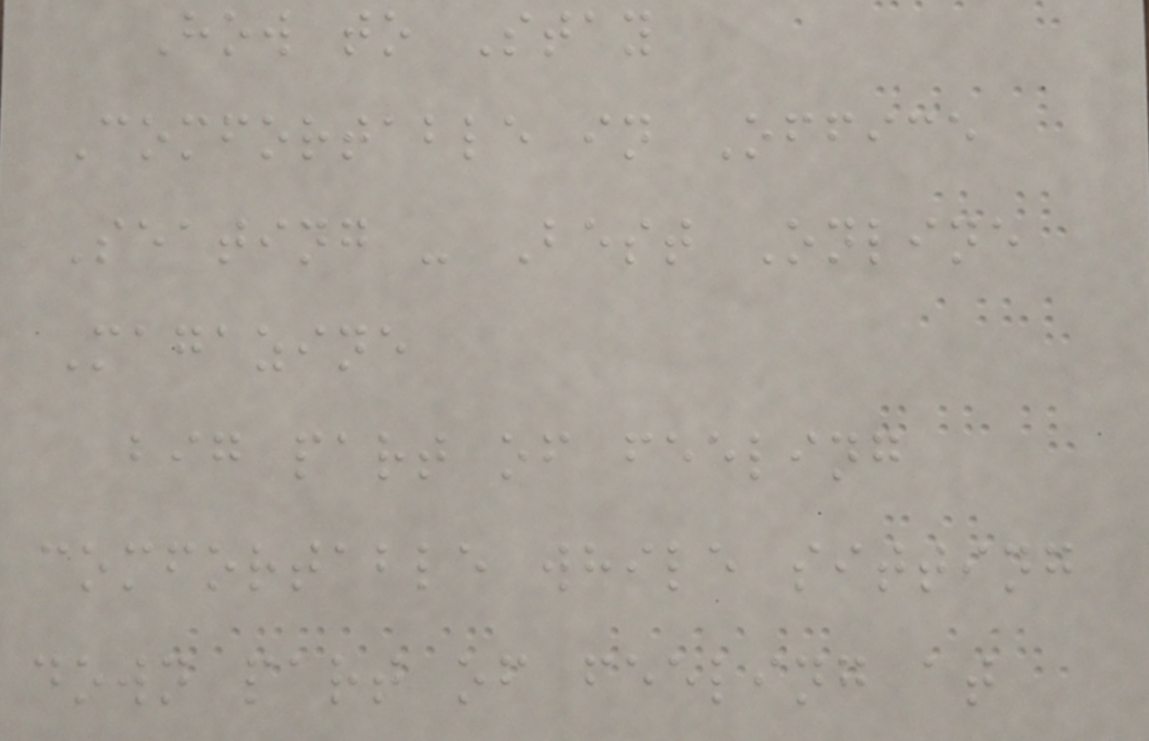How to Stay
Comfortable in Office
Seating - Best Online
Magazine
big part of feeling
comfortable while sitting
down part of feeling at
